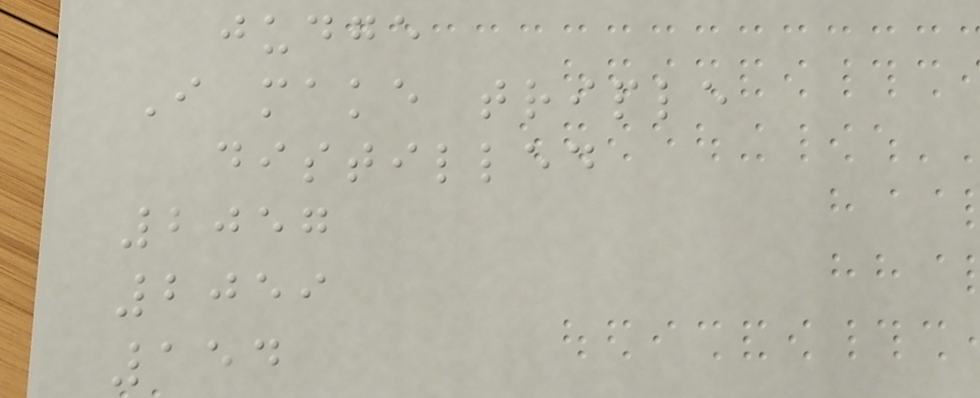judge
I make triple
distilled
2057
2059
154
